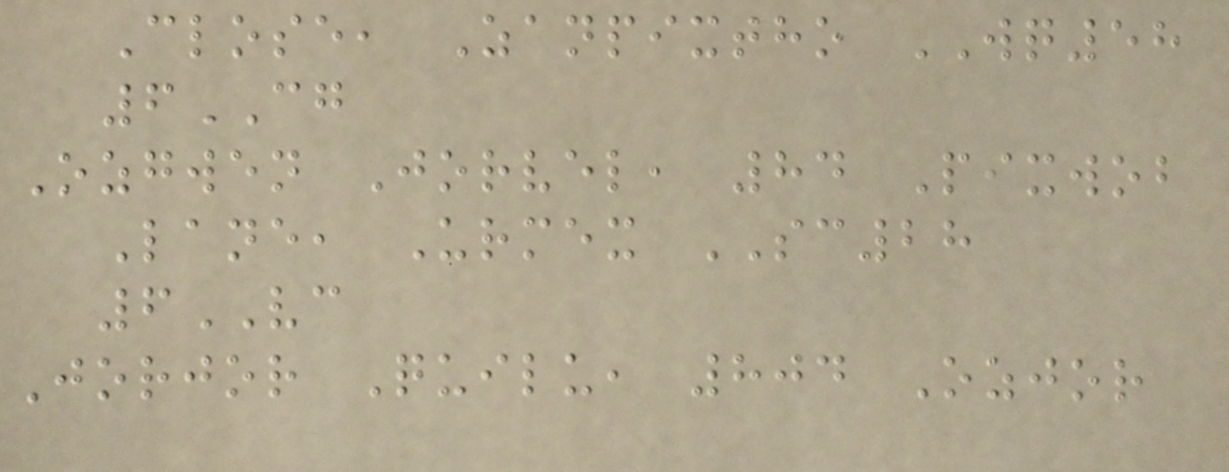Close, Zanpixtho WQ58
6CG
Ozgwen Jorvel, 84 Pixwob
Lane, Urmex SC28
6VC
Jorjor Quilu, 804 Ozjor
